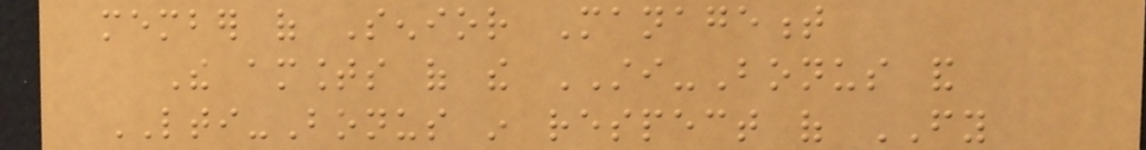member of Senior Management
The amounts of the STI-Bonus and
LTI-Bonus in respect of FY
